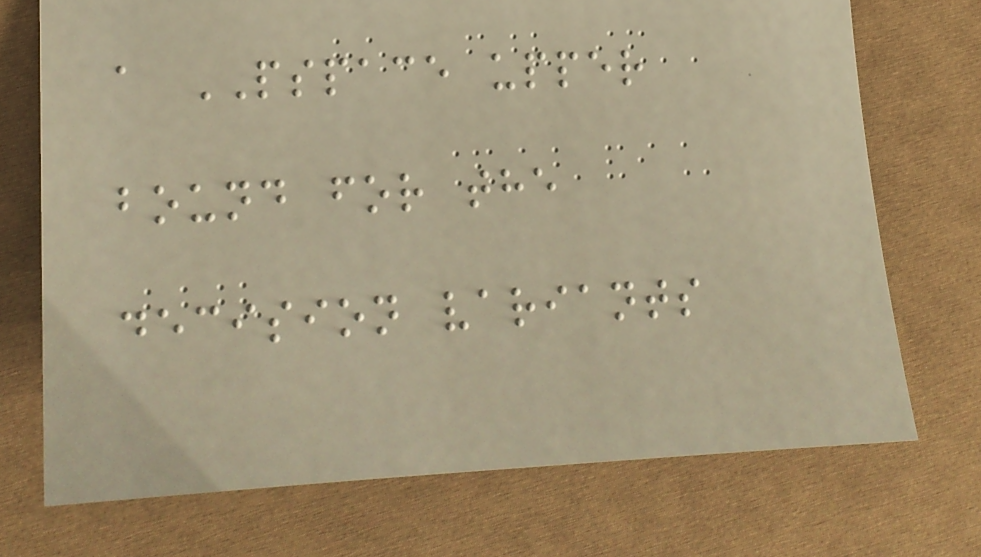a PSPACE upper
bound for the
decision variants
